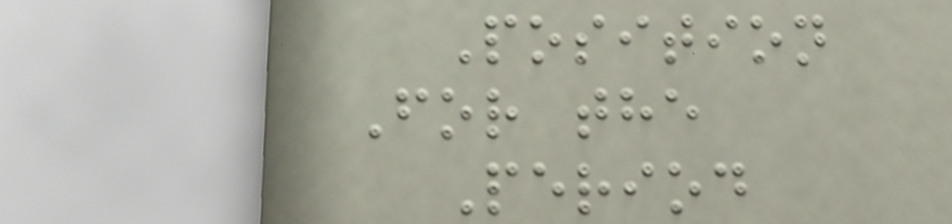Position
For the
Period
